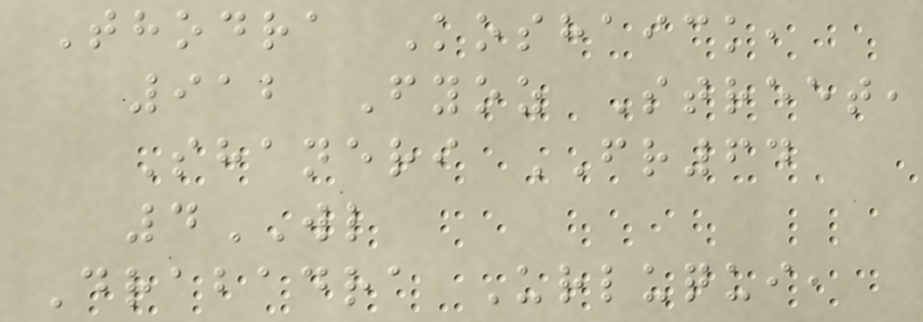Thodra Koshaick,
912 Fyoz Street,
Shaneri FR64
4WL
Drabadra Urluqui,
